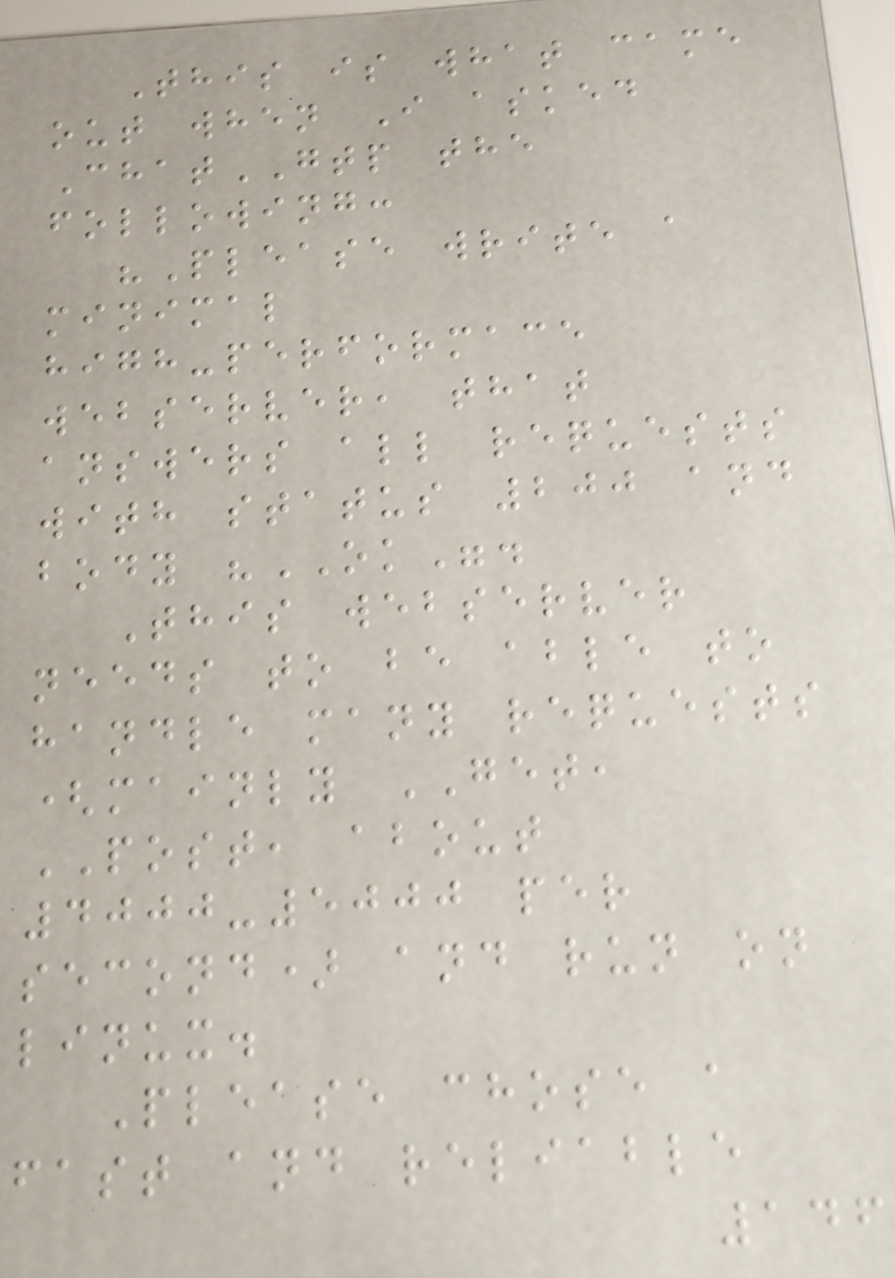This is what came
out when I asked
ChatGTP the
following:
"Please write a
minimal
high-performace
webserver, that
answers all requests
with status 200 and
body "OK".
This webserver
needs to be able to
handle many requests
(mainly GET,
POST, about
4000-5000 per
second) and run on
linux.
Please chose a
fast and reliable
146
